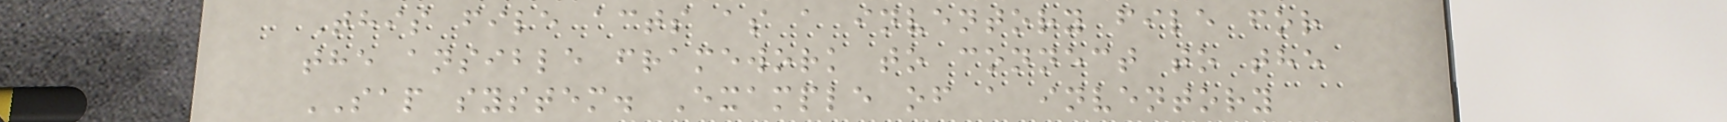This file acts as a inventory file for
the ansible framework to connect to the
SAP system. Example of a inventory
